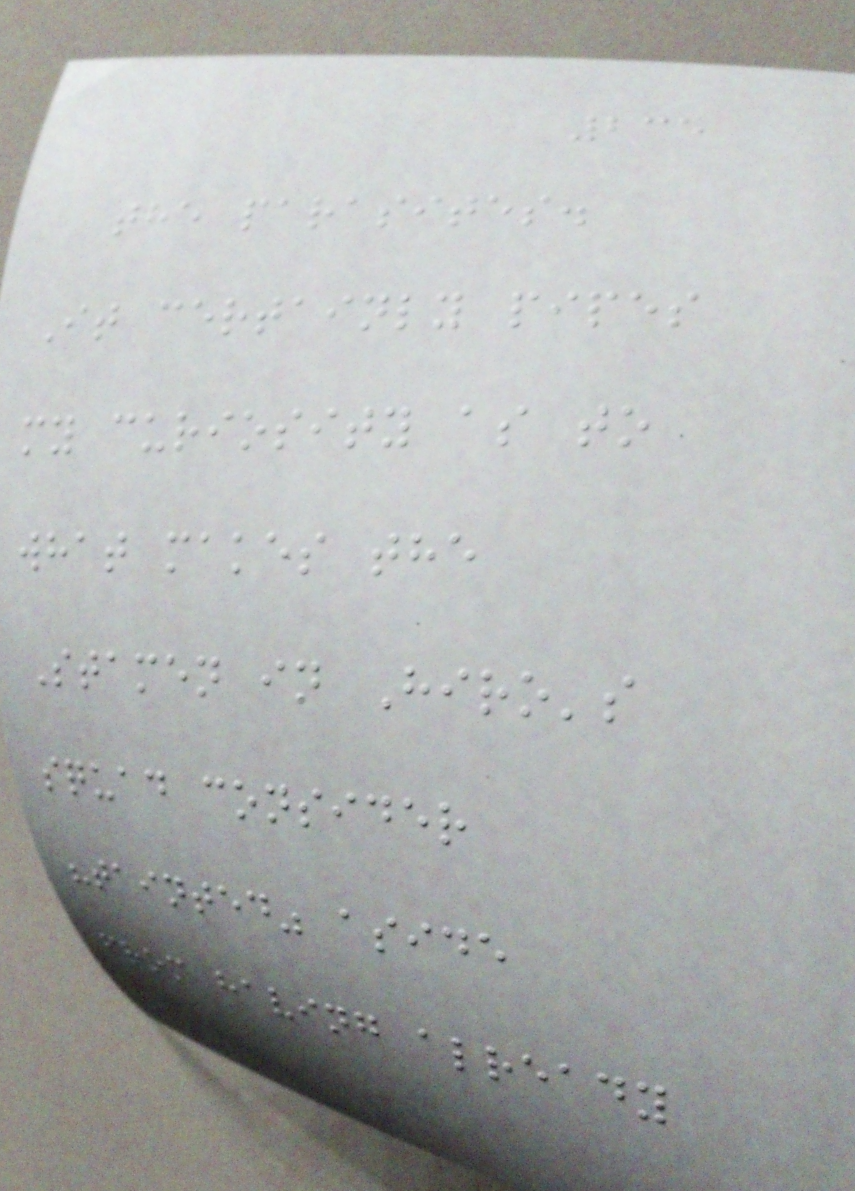235
the parasites.
It certainly pipes
my curiosity as to
what makes the
Stamen in Hiro's
squad consider
"tainted" aside
from having already
